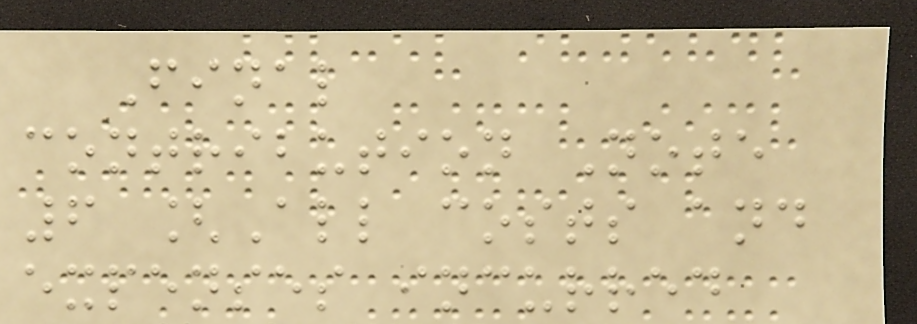Final
contribution Note
6 [All costs and
expenses incurred
